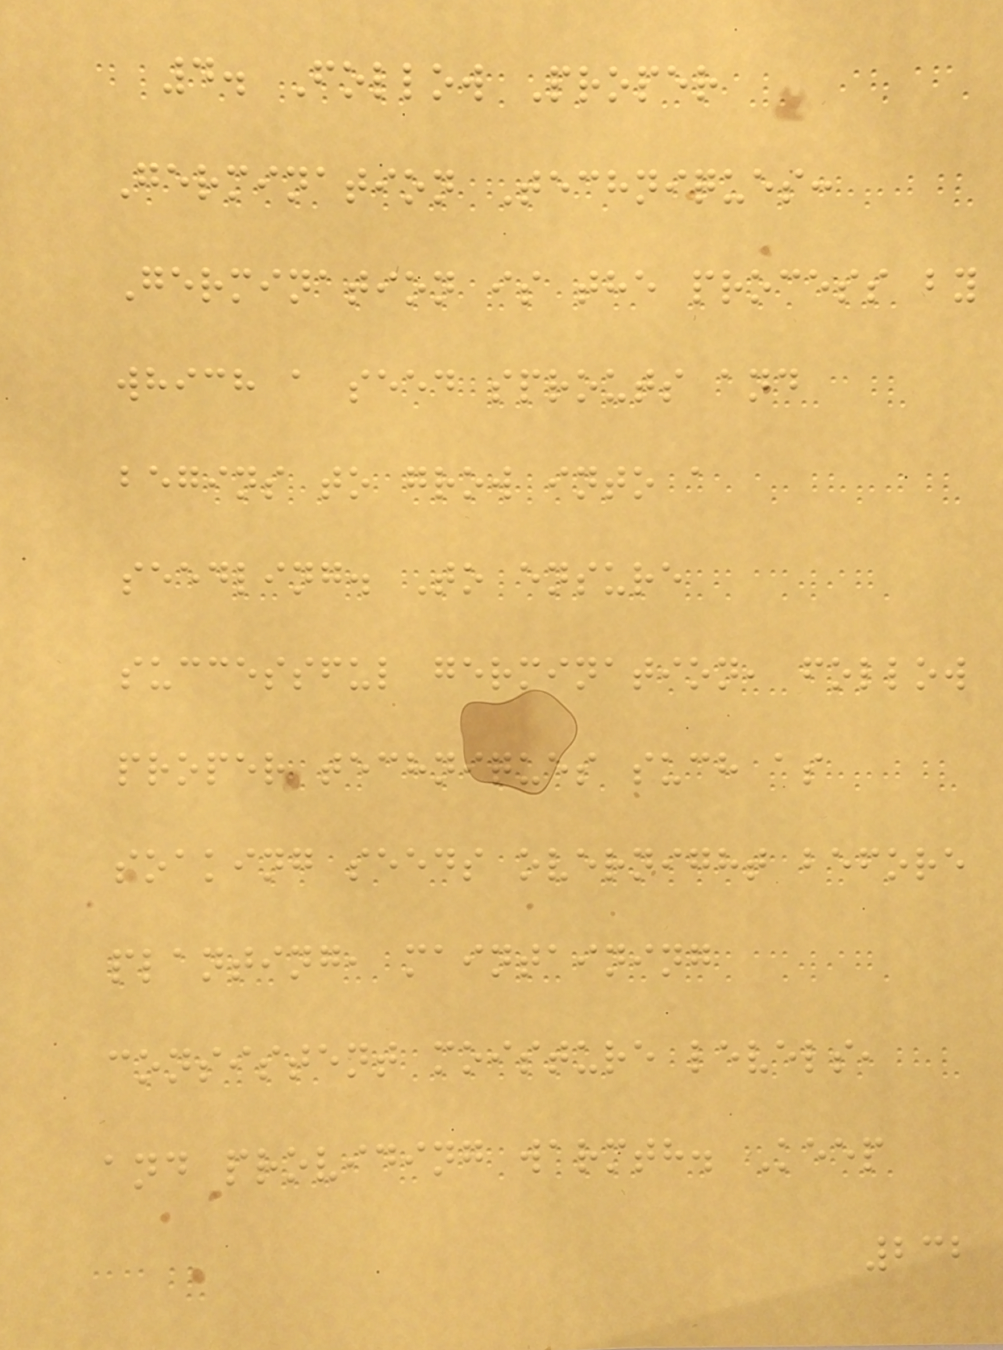4. Follow Proper
Germination Techniques:
Germination is the process by
which a seed sprouts and
begins to grow into a
seedling. To ensure
successful germination, follow
proper techniques such as
soaking seeds overnight before
planting, maintaining
consistent moisture levels,
and providing warmth. Keep
232
